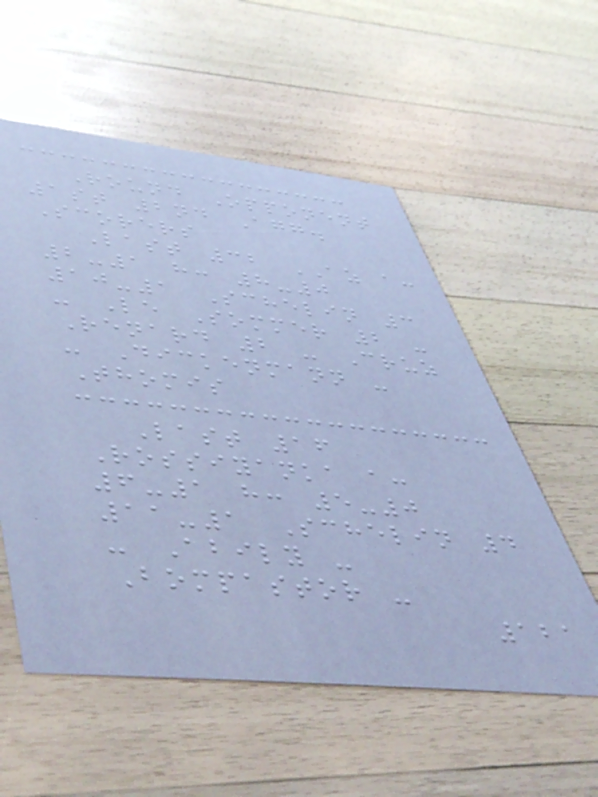Round Opponent
1st 2nd Agg.
Scorers
Last 32 AZ a:
2-1 h: 8-0
10-1 Schelin 3
- Le Sommer 2 -
Renard 2 - Cruz
- Dickenmann -
Thomis
Last 16
Rossiyanka a:
6-1 h: 5-0
11-1 Schelin 4
- Abily -
Bompastor -
121
